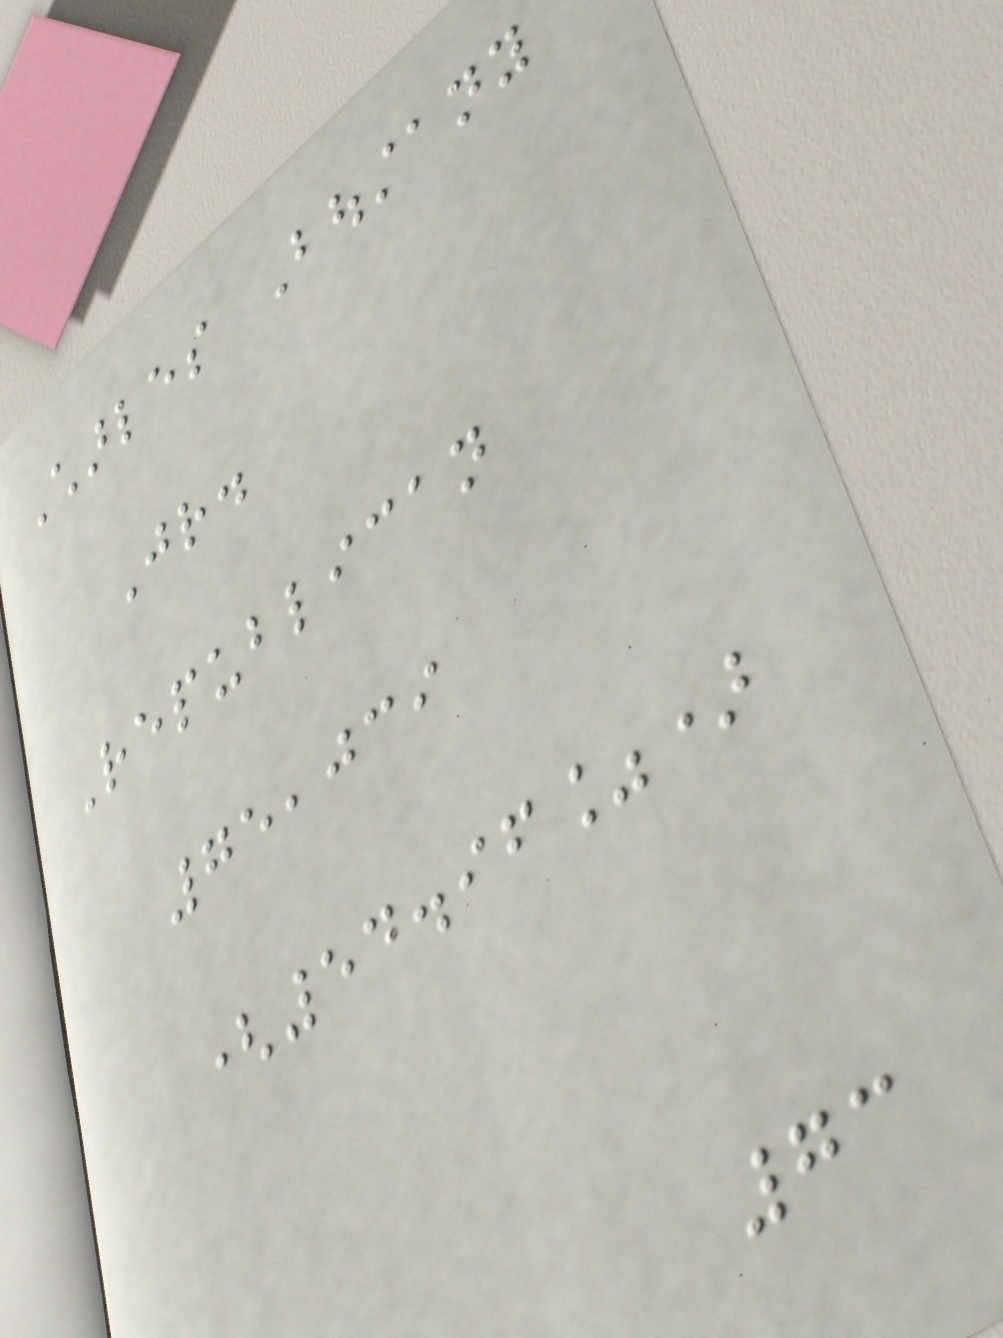Charles Boustany
Jr.
Republican
75,039
(54.96%)
73
